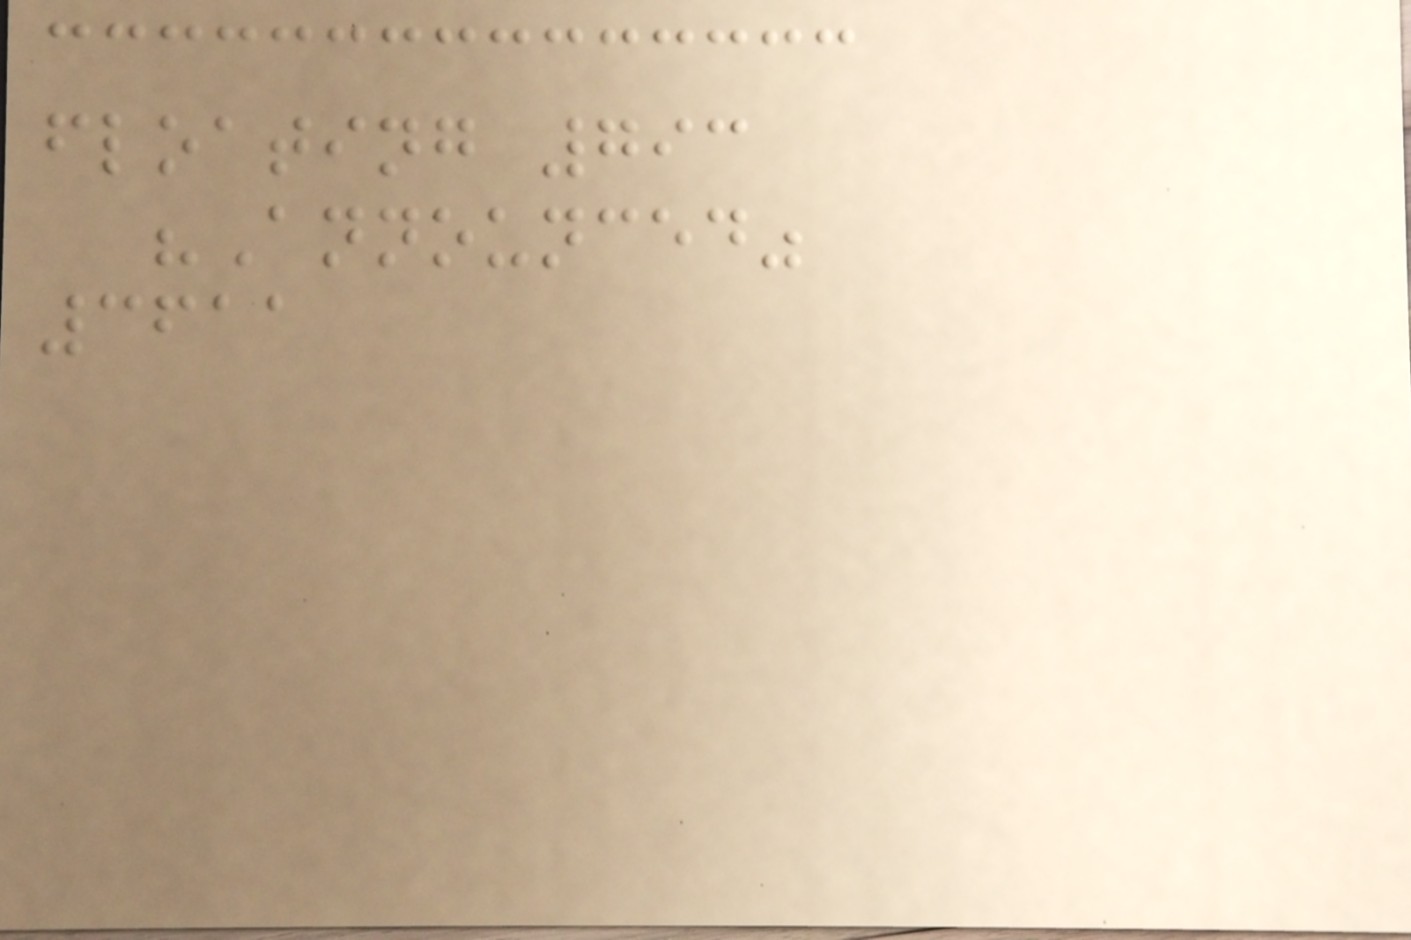floating 793
"Announced"
3611
